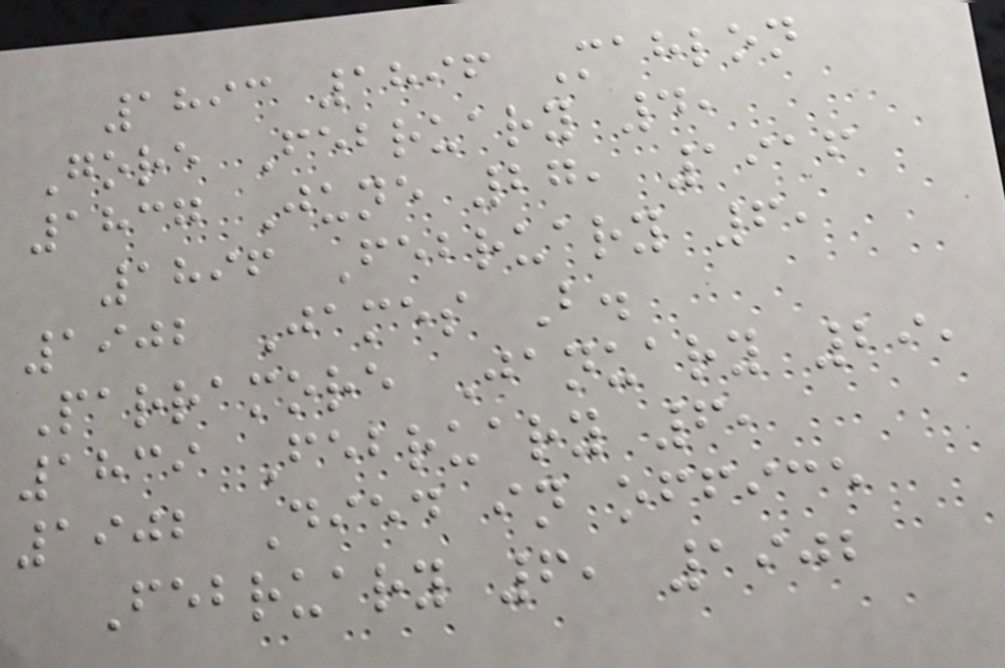1893 1896 Mahlon
Gore February 4,
1837 June 27, 1916
1896 February 6,
1902 James B.
Parramore January 29,
1839 February 6,
1902 Died in office
February 6, 1902
